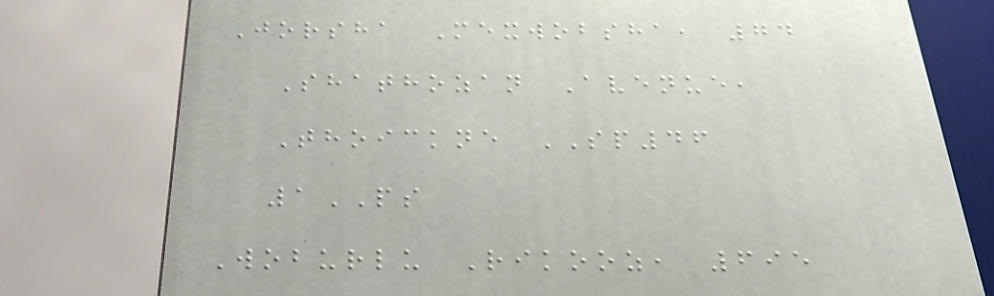Jorsha Mexwobsha, 74
Shathozan Avenue,
Thoickne SP46
1PS
Woburlu Rikooz, 695
